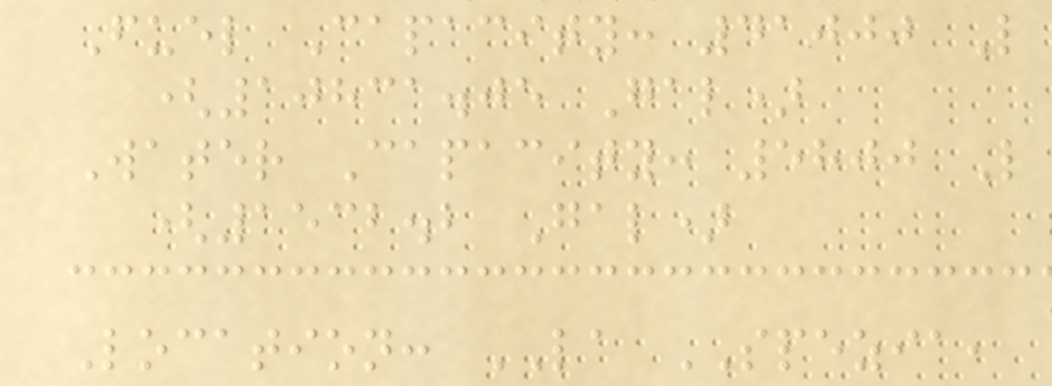Fuel Capacity: 41000 L
(10831.05 Gal)
Water Capacity: 5800 L
(1532.2 Gal)
Location: LA SPEZIA,
